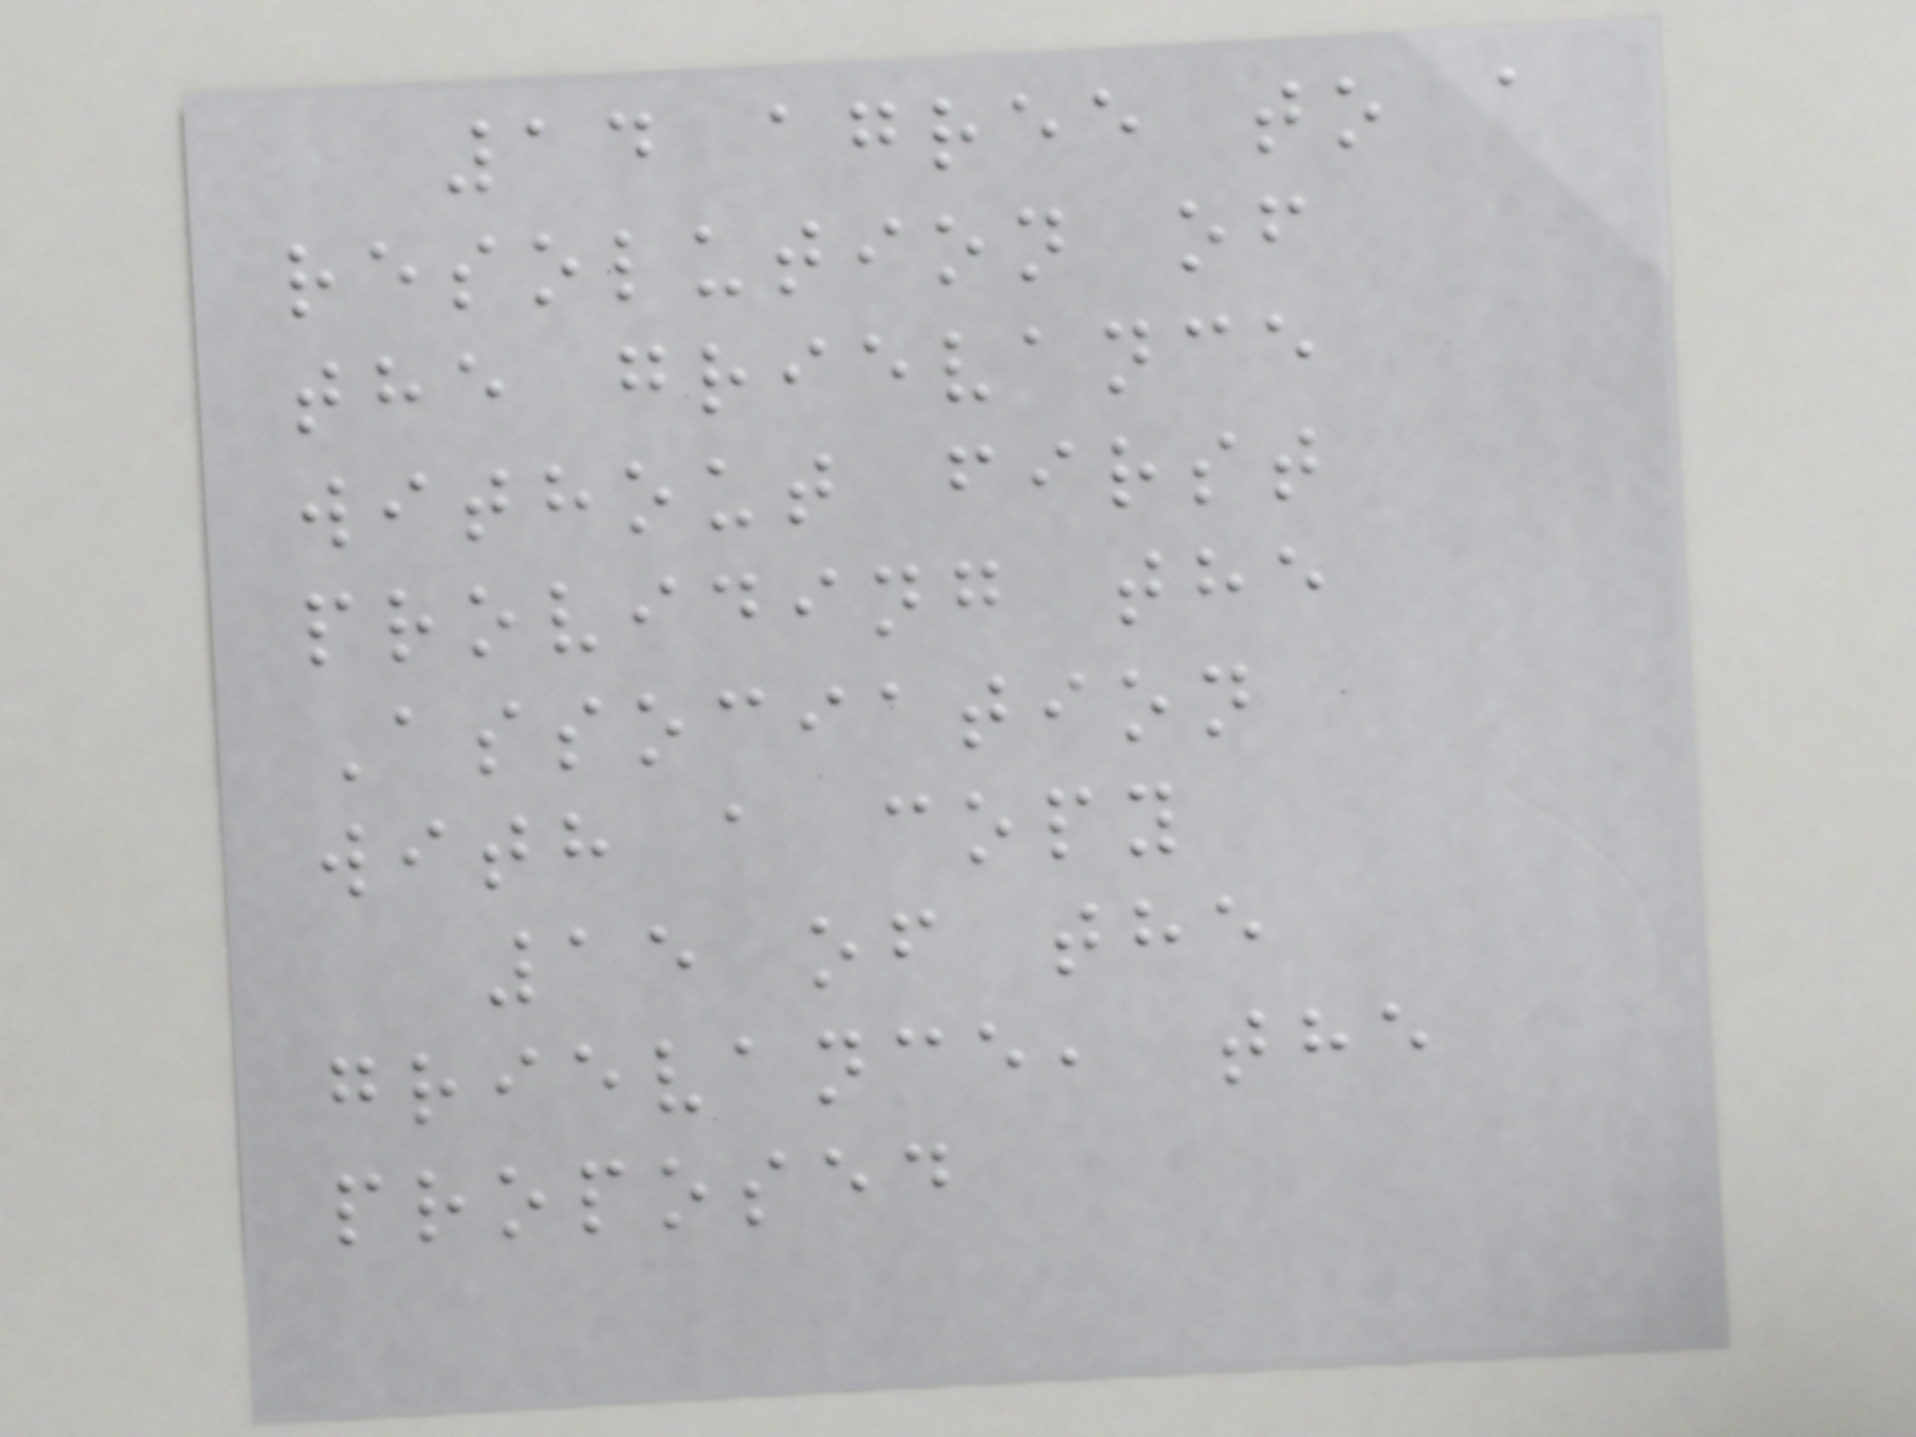14 agree to a
resolution of
the grievance
without first
providing the
Association
with a copy
15 of the
grievance, the
proposed
